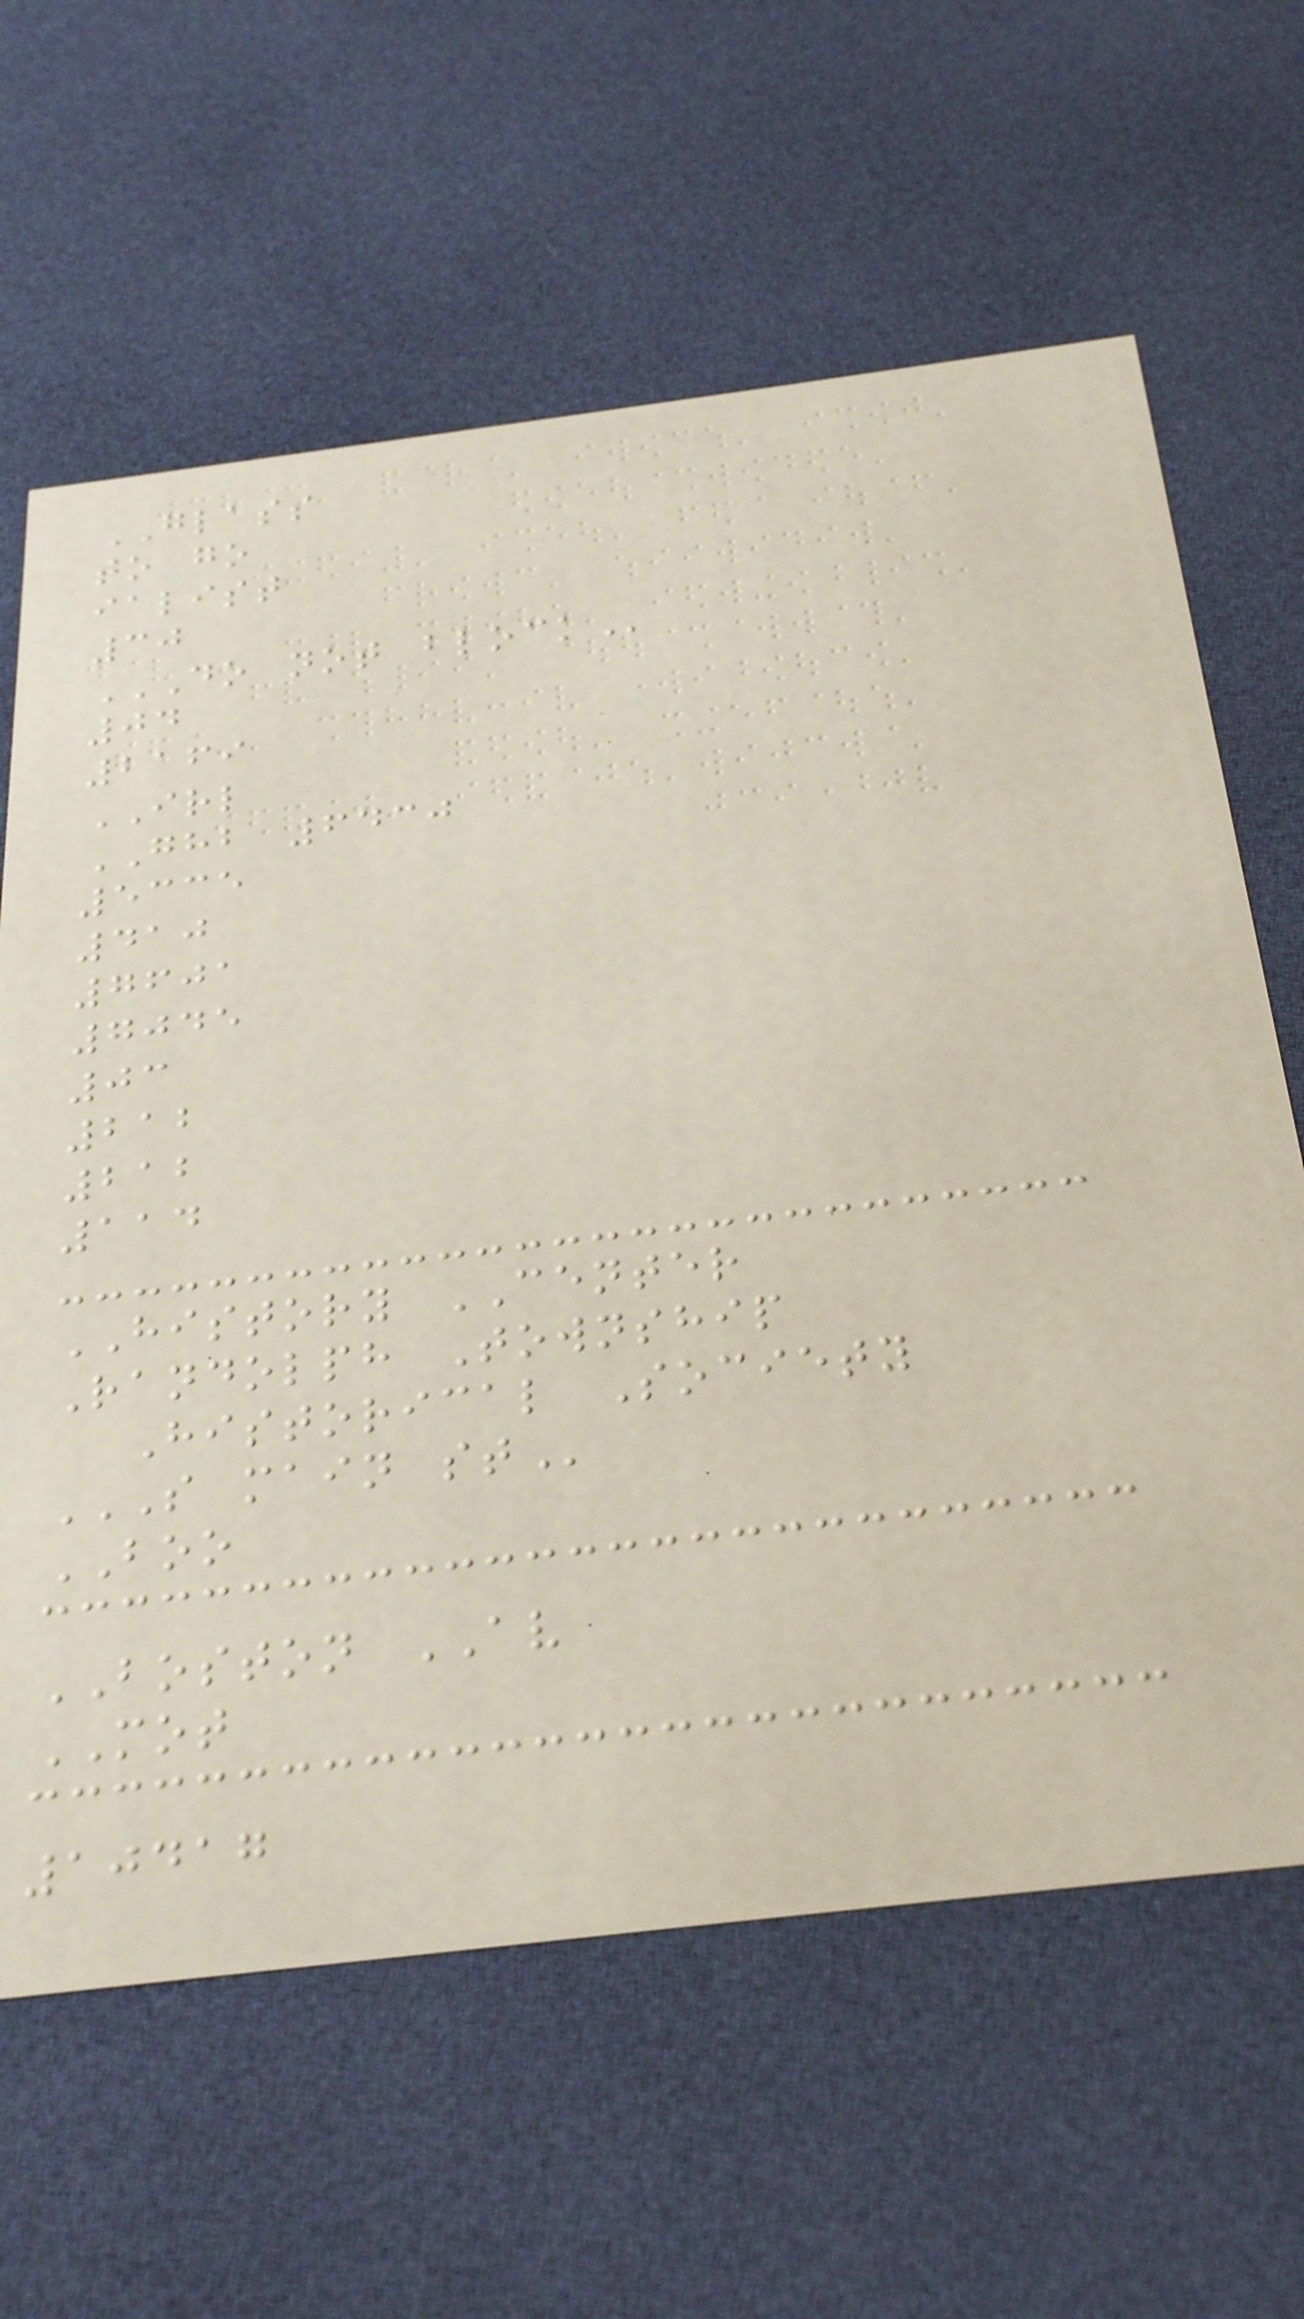GLASS
to go
ialist
30
DO NOT BLOCK
04
2169
IRL
GHB 6430
5335
410
7601
7045
03
212
212
114
HISTORY CENTER
Randolph Township
Historical Society
S MAIN ST
BOO
BOSTON AV
MOT
10417
